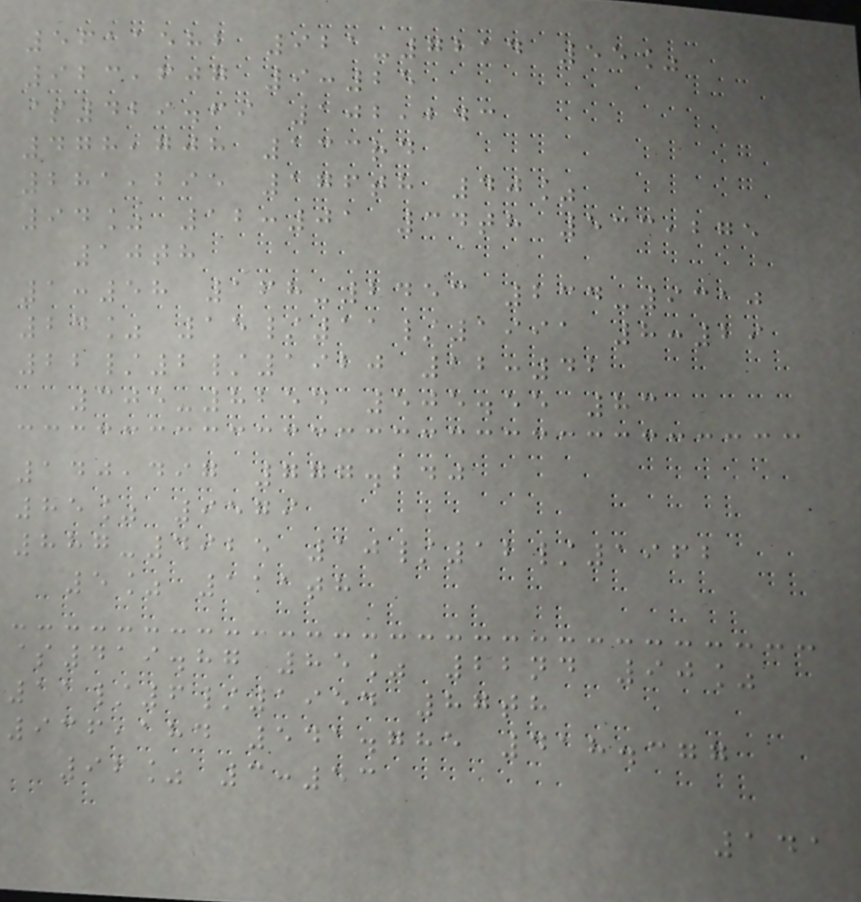5611582 921-7214 55%
923,607 9:25
$429.69 102,243
478,708 133rd
281,295 176th 40%
94% 12:01 34th 533,275
10th
1:58 168-2453 234-9310
24% 15/11/1991 8:29
22/2/1920 12:42
305-8254 505.55 83
140,497 777.240
85% 9579
887-4925 10/12/1962
5% 111th
$419.87 85% 22nd 90%
11/6/1954 87th
936,184 541.785 418.377
92% 3:53
141
